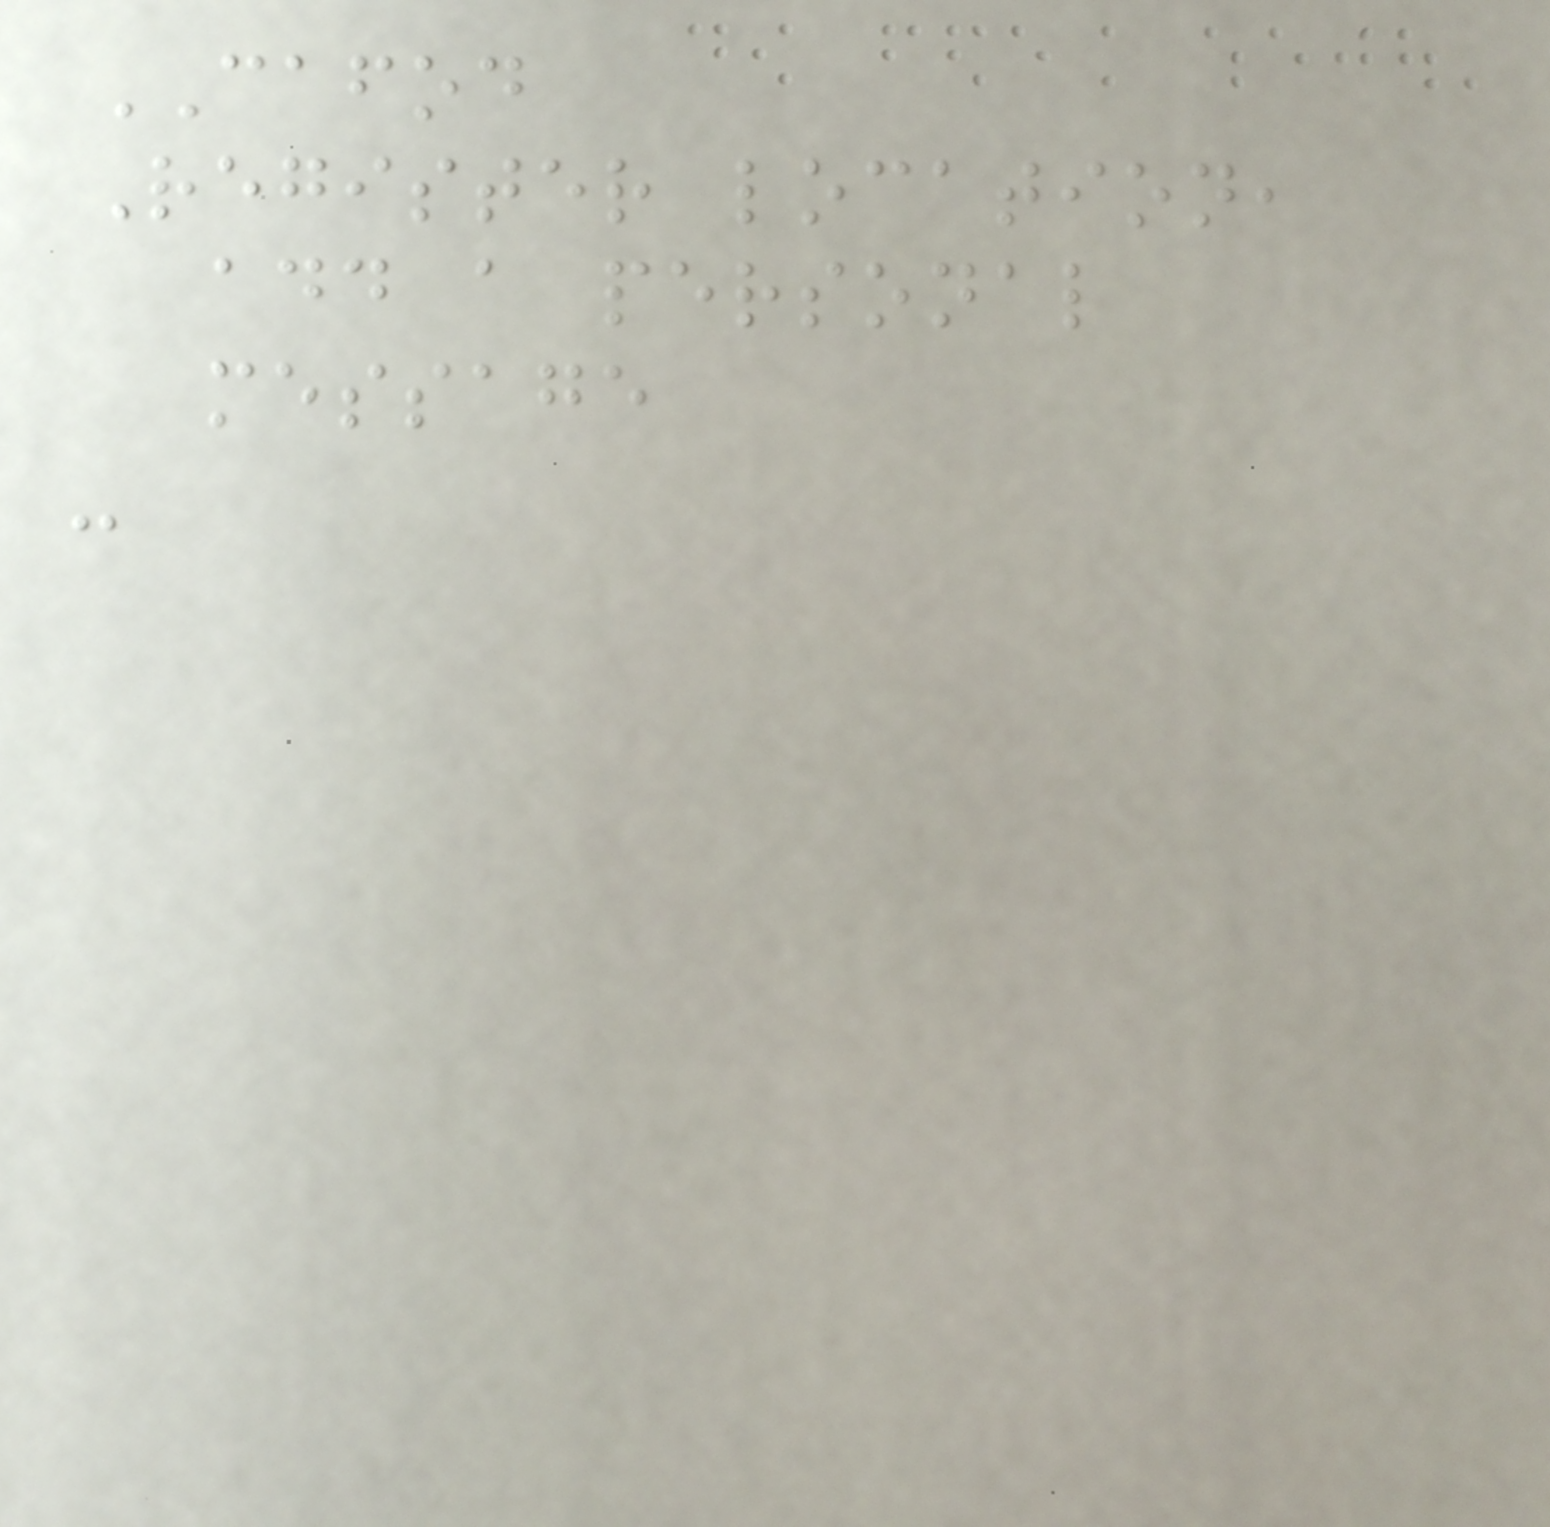CAFOD
Register location,
add a personal
message
-
